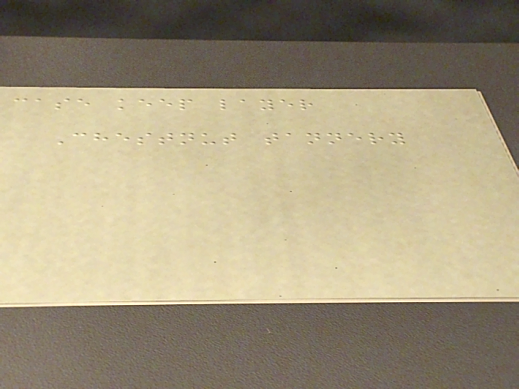case keep layer
Chestnut tannery
